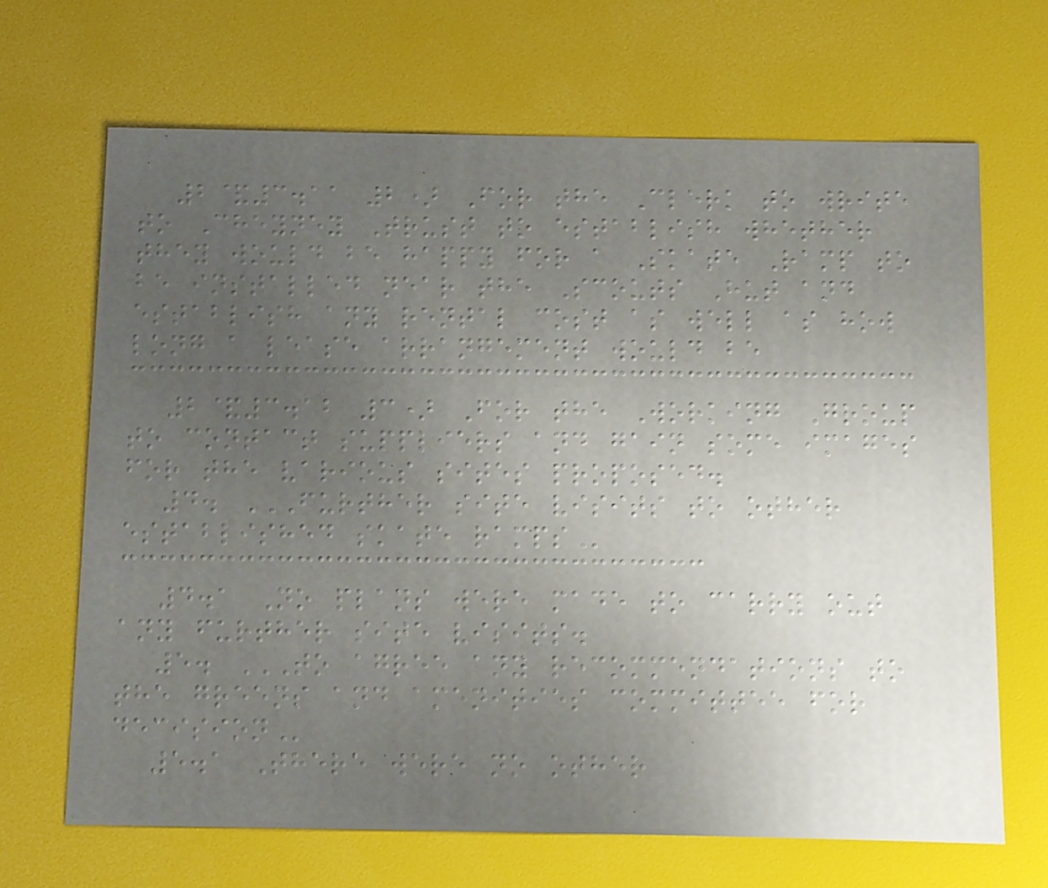2&3.11 2) For the Clerk to write
to Cheyney Trust to establish whether
they would be happy for a Skate Ramp to
be installed near the Scouts Hut and
establish any rental cost as well as how
long a lease arrangement would be
2&3.12 3) For the Working Group
to contact suppliers and gain some images
for the various sites proposed.
4. FURTHER SITE VISITS TO OTHER
ESTABLISHED SKATE RAMPS
4.1 No plans were made to carry out
any further site visits.
5. TO AGREE ANY RECOMMENDATIONS TO
THE GREENS AND AMENITIES COMMITTEE FOR
DECISION
5.1 There were no other
